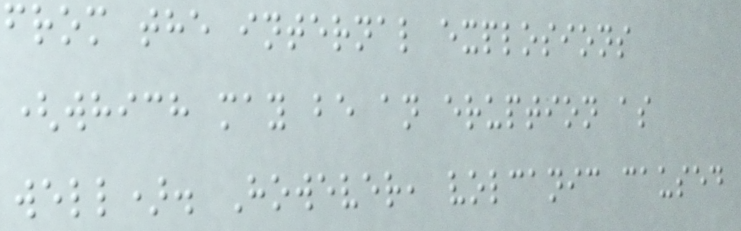from the internal explosions
(which may be an eruption as
well). However, volcanic caused
